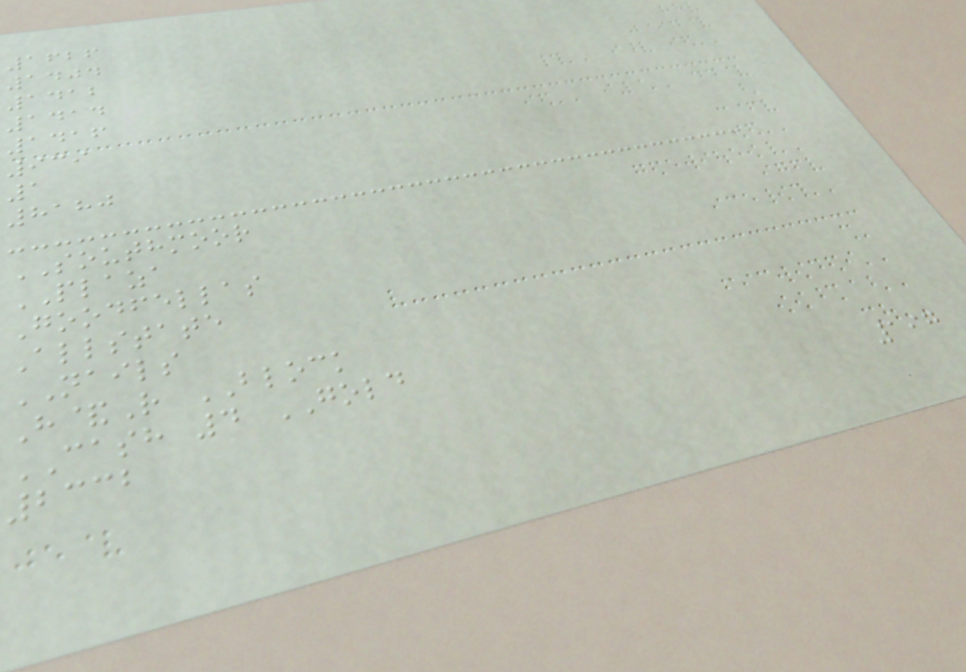1626
1404
1412
1414
1416
939
1
8180
SOUTHMOOR
PLAZA
Goodfellas
Allstate
NAILS
H&R BLOCK
CASH 4 GOLD
2332
197
